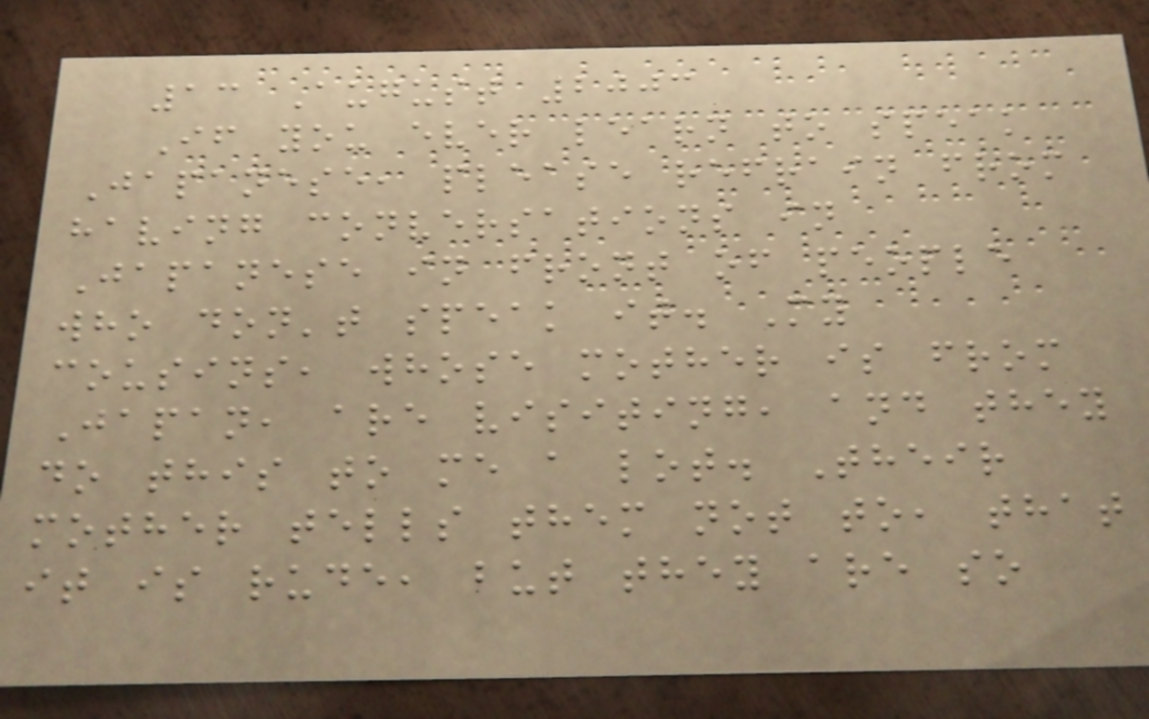13 August 2003
If you ever learn to speak
Japanese, please refrain from
having conversations in
Japanese in front of people
who don't speak it. My
cousins, whose mother is from
Japan, are visiting, and they
do this to me a lot. Their
mother tells them not to, that
it is rude, but they are so
